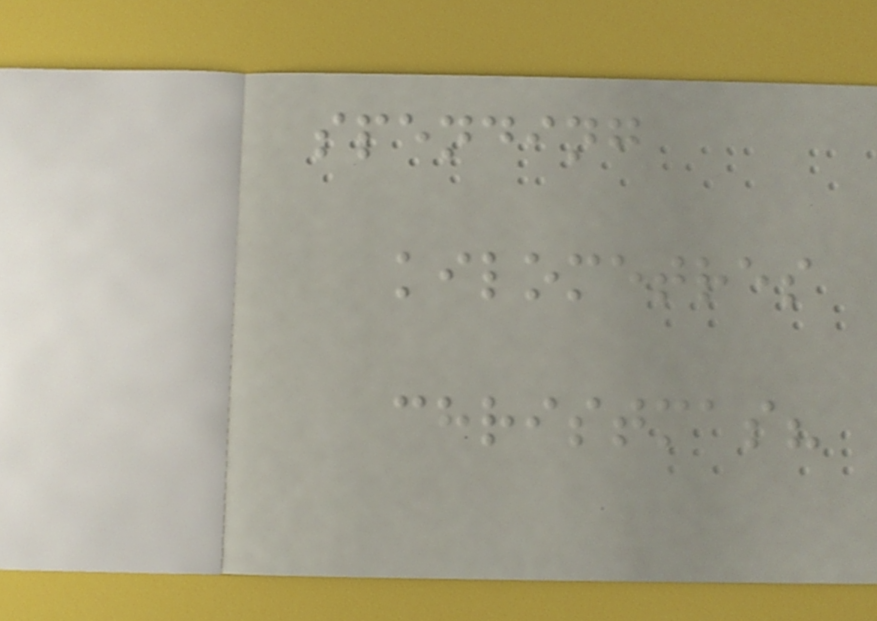spending
kilometres
christmas?
